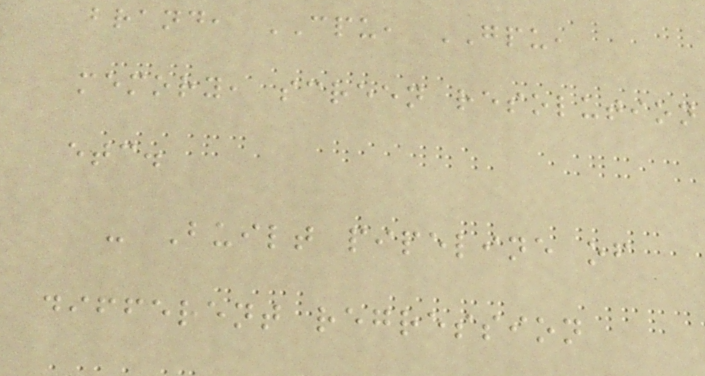brand, CPU, GPU,
memory, screen resolution
etc.
- Built pipeline of
different regression
